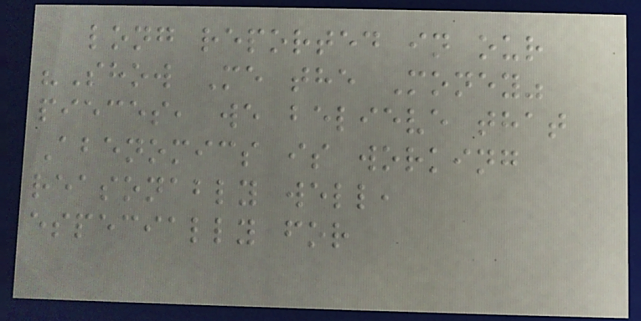long reported in our
"Show Me the Money"
pieces, we believe that
Abenomics is working
reasonably well,
especially for
